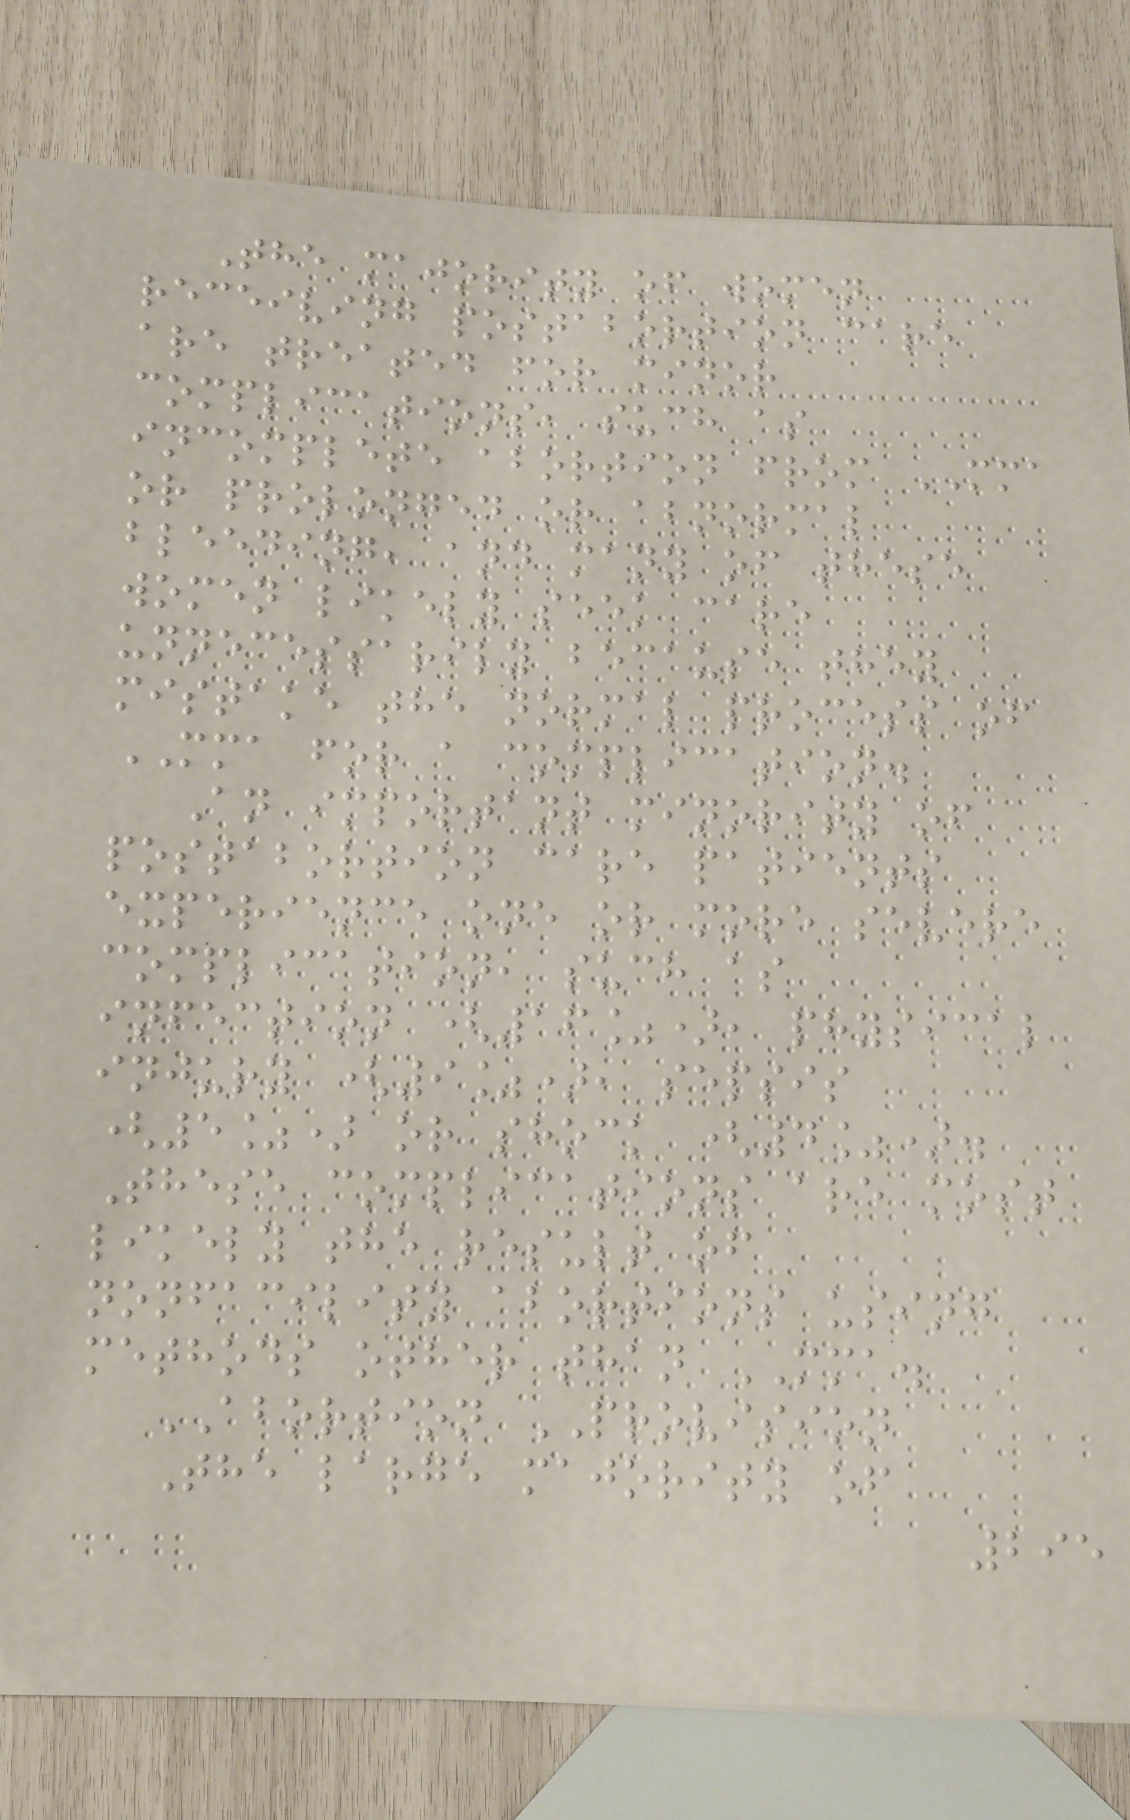The majority of women
receiving postabortion care
are treated for minor
complications, such as
incomplete abortion from MMA
or prolonged or abnormal
bleeding, and many of these
women likely seek care
unnecessarily because they
mistake the normal process of
MMA for a complication.
An important minority of
postabortion care patients
experience one or more severe
complication, such as
infection (16%), physical
injury (9%), sepsis
(5%) or shock (4%).
These complications are most
likely the result of
nonfacility abortions using
methods other than MMA.
ABORTION PROVISION
The large majority of
295
